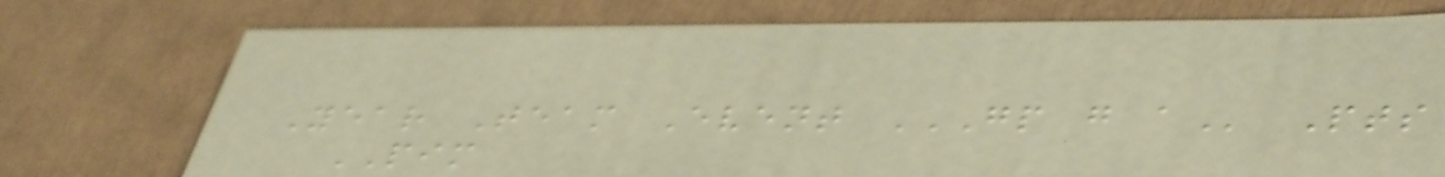Year Team Event GP G A Pts
PIM
